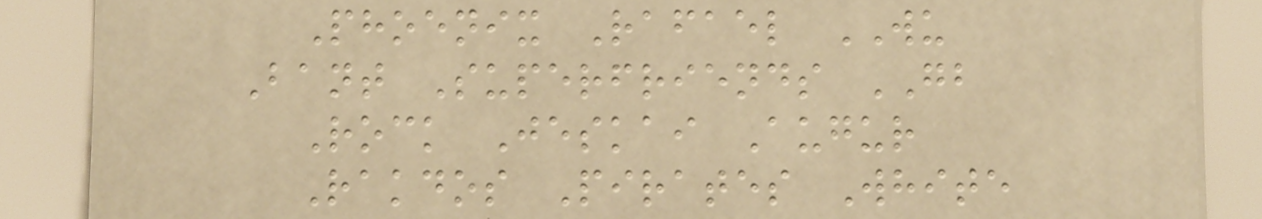Phoenix Rafael WU
Bant Superfriends GB
Rock Jeskai Augur
Rakdos Pirates White
